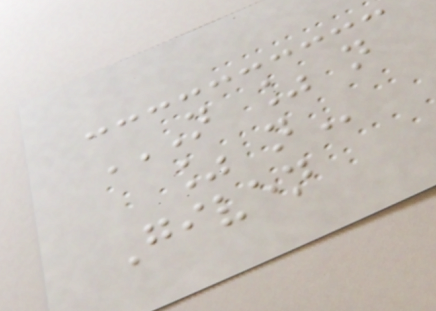N % N
% N
Given
